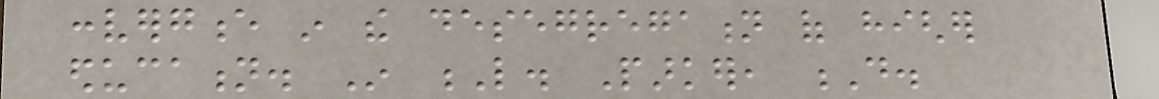convergence in the desegregation of higher
education. In L. Parker, D.
